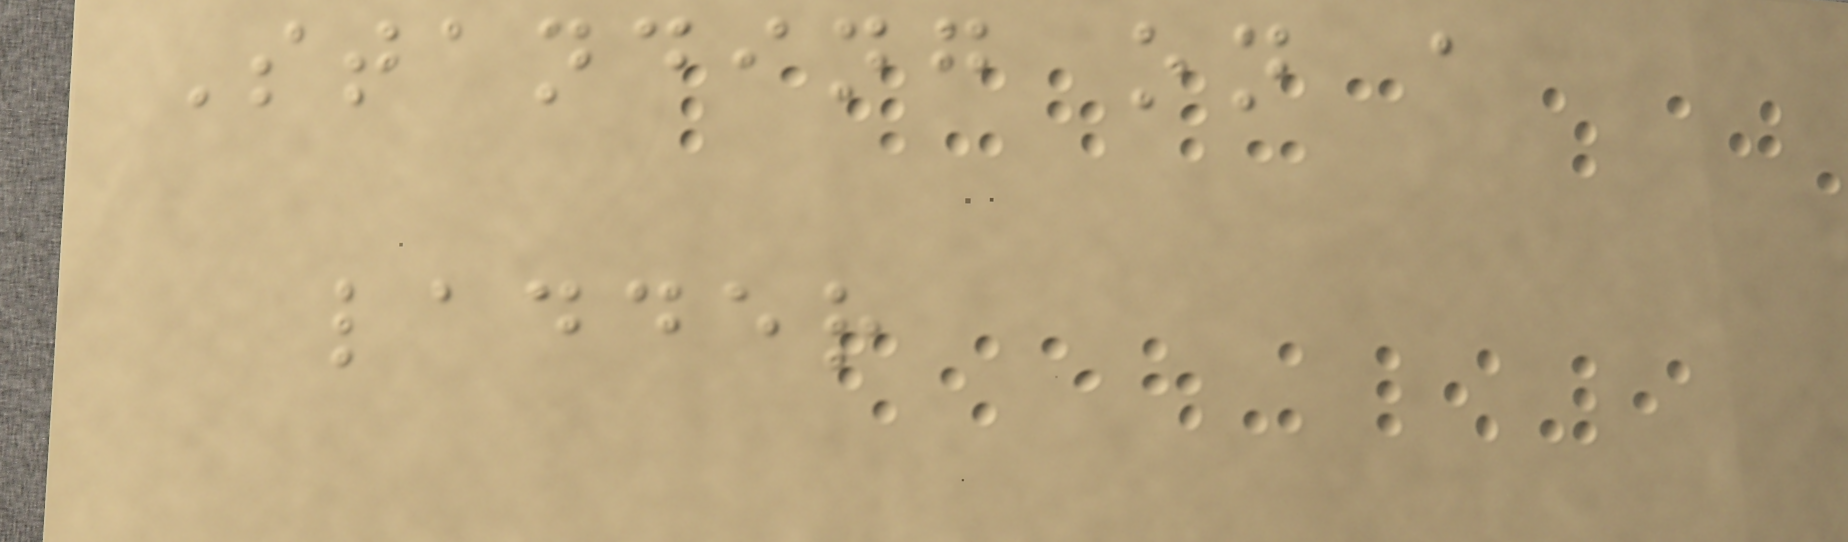Standing on a
ladder
